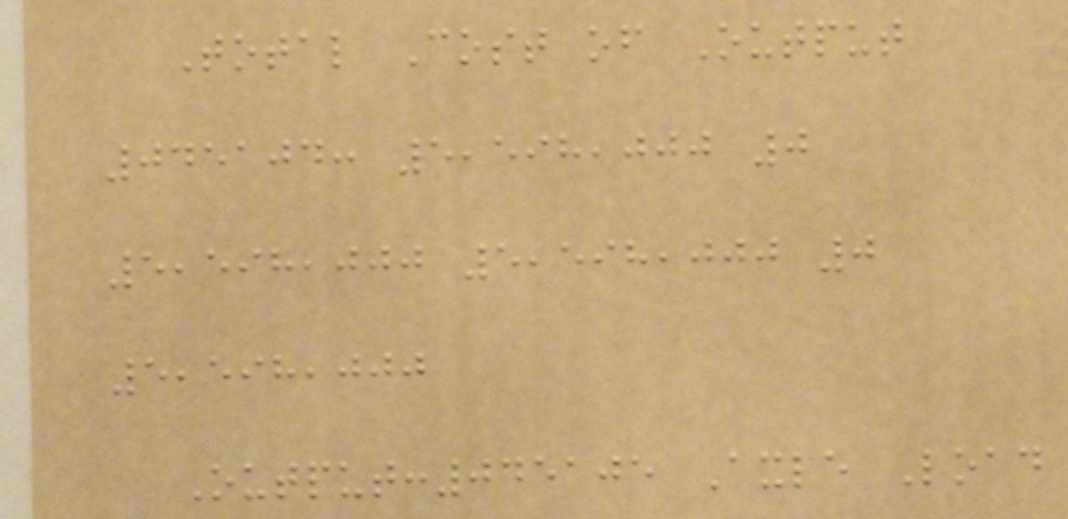Total Cost of Output
045104: 5,598,000 0
5,598,000 5,598,000 0
5,598,000
Output:045105 Axle Load
